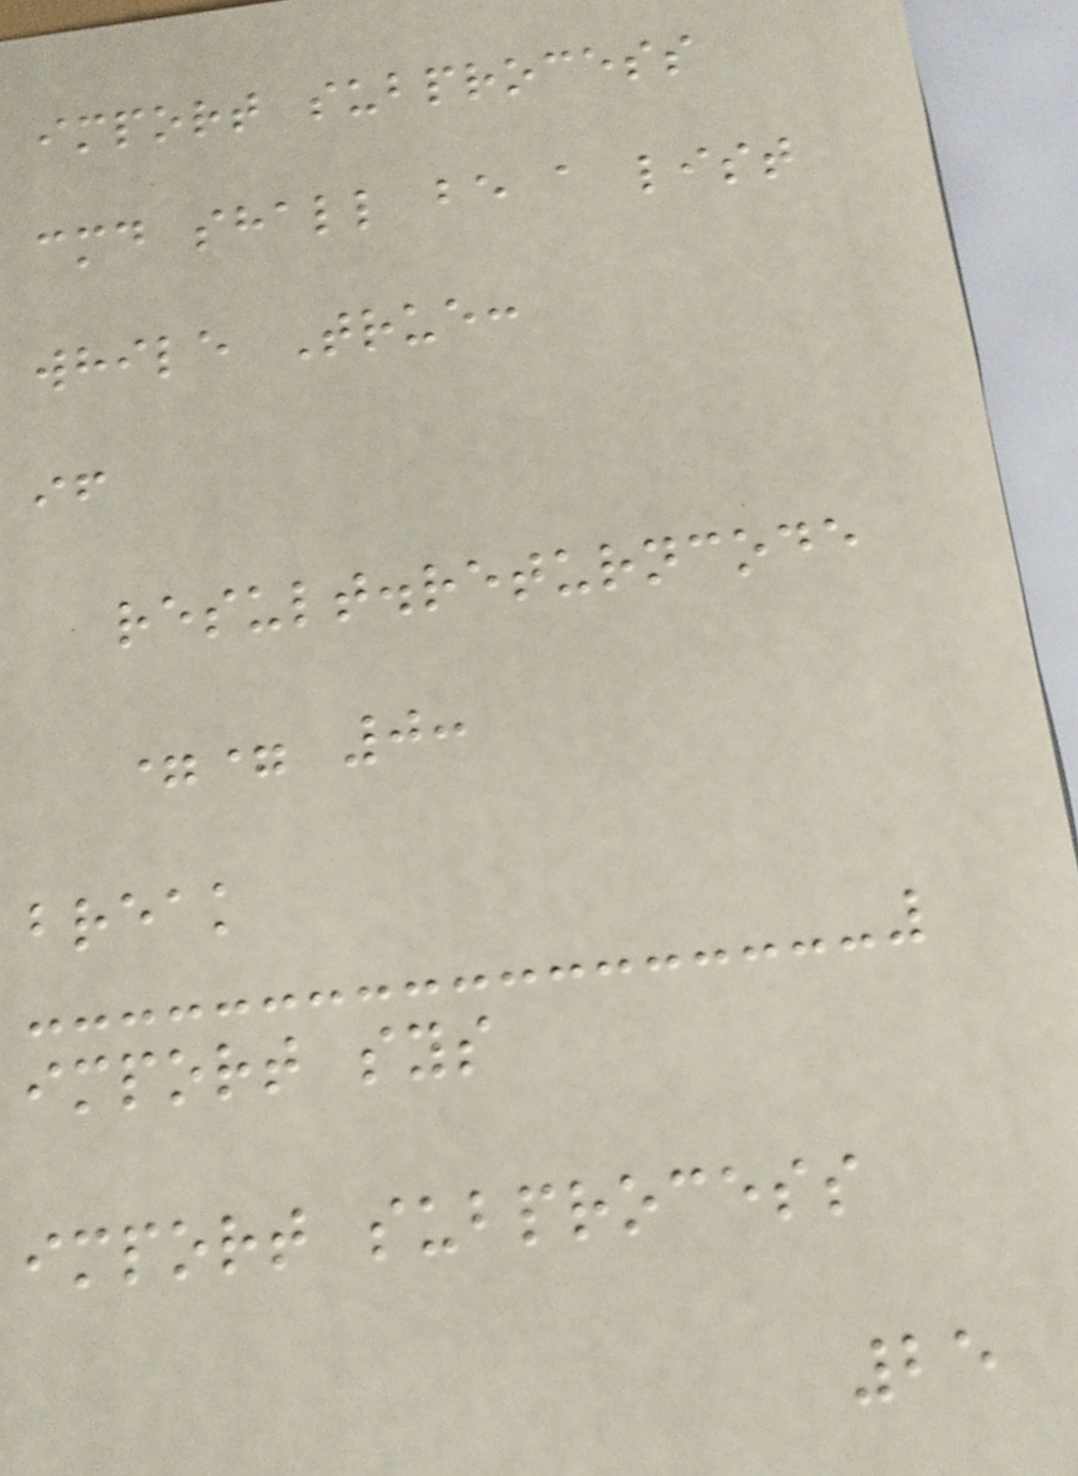import subprocess
cmd shall be a list
while True:
if
result.returncode
== 0:
break
import sys
import subprocess
25
